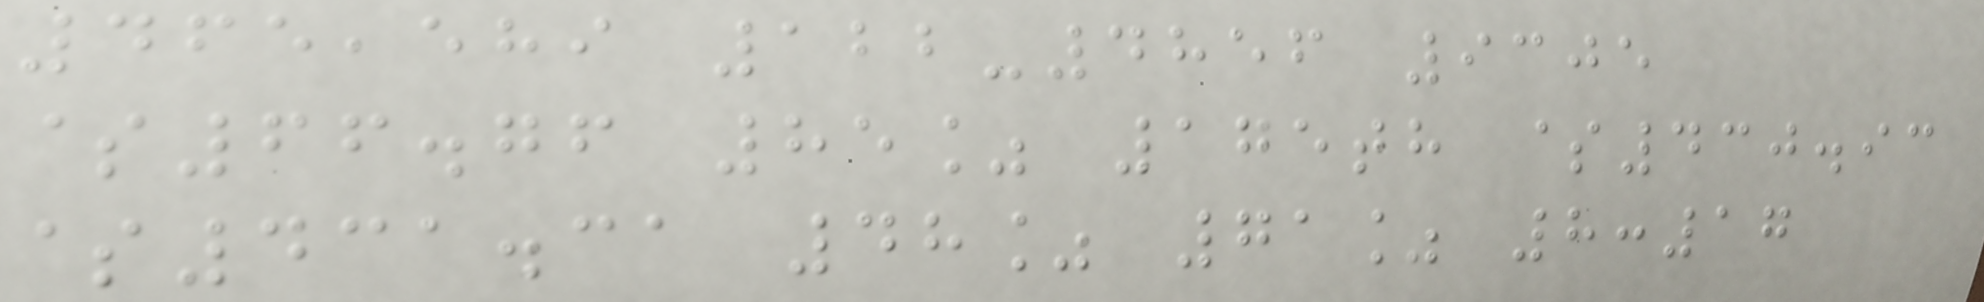465,589 122-4856 9305
$66.76 85% 175th $430.93
$431.31 48% 71% 8:17
